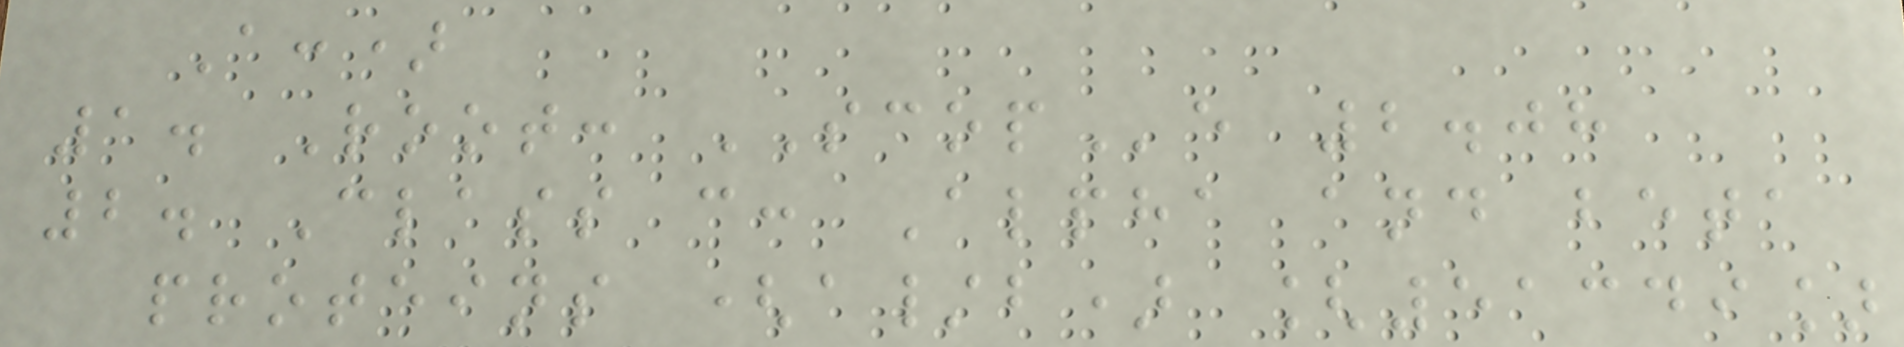A:)
1. Root: SCOPe 2.08
2. Class c: Alpha and beta
proteins (a/b) [51349]
